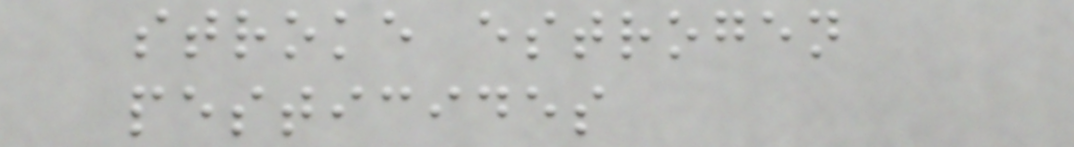stroke estrogen
pesticides
